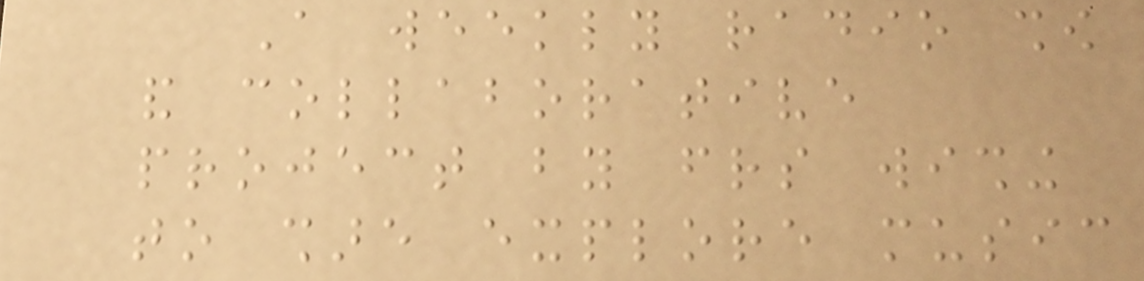A weekly radio show
and collaborative
project by friends wishing
to share explore music
